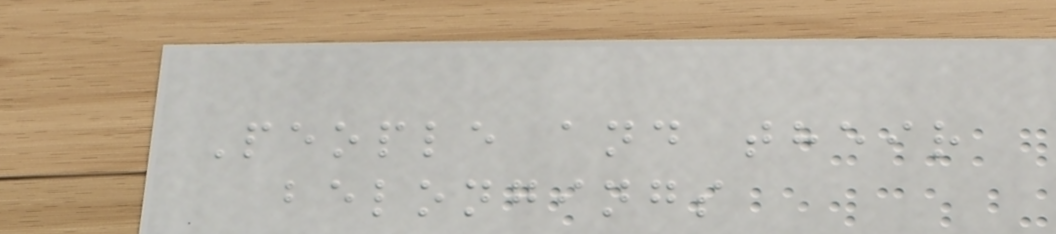People and their
belongings
